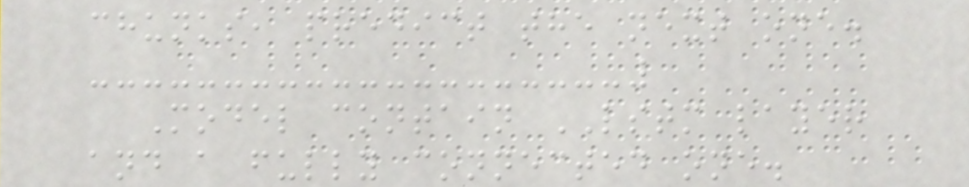chunks, predict the next one.
Model contain LSTM layer
and a fully connected one.
